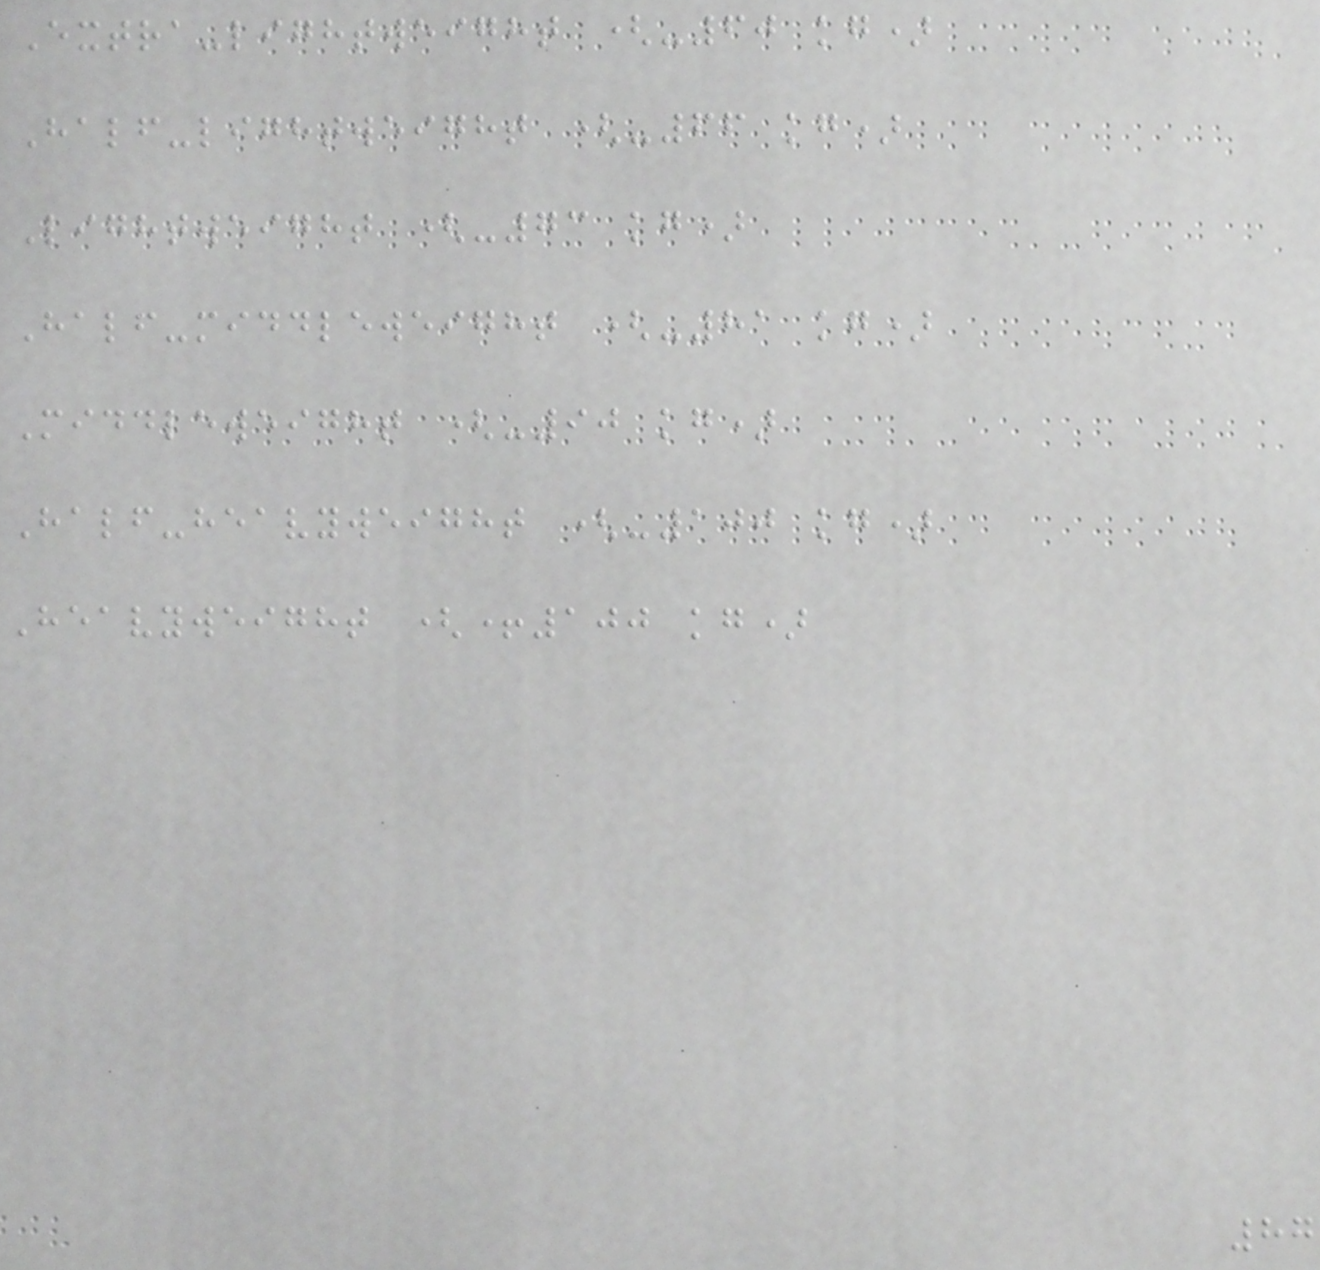Extra-lightweight (-60 kg)
Half-lightweight (-66 kg)
Lightweight (-73 kg)
Half-middleweight (-81 kg)
Middleweight (-90 kg)
Half-heavyweight (-100 kg)
Heavyweight (+100 kg)
87
